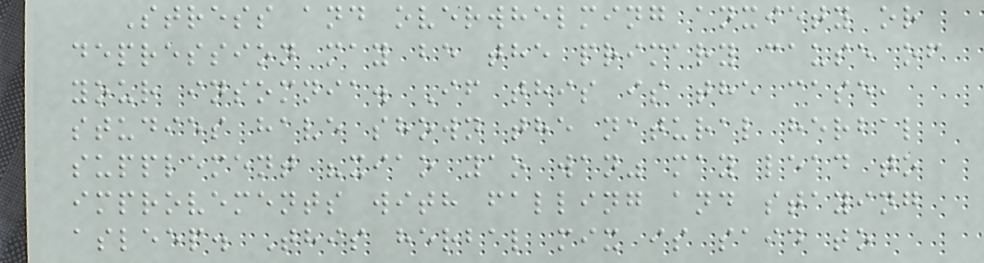Stress and overwhelming anxiety or
depression may be the primary cause of
your insomnia. If this is the case,
studies have shown the natural herbal
supplement "xiao yao wan" may lead to
improvements with falling and staying
asleep. This herbal mix is said to
